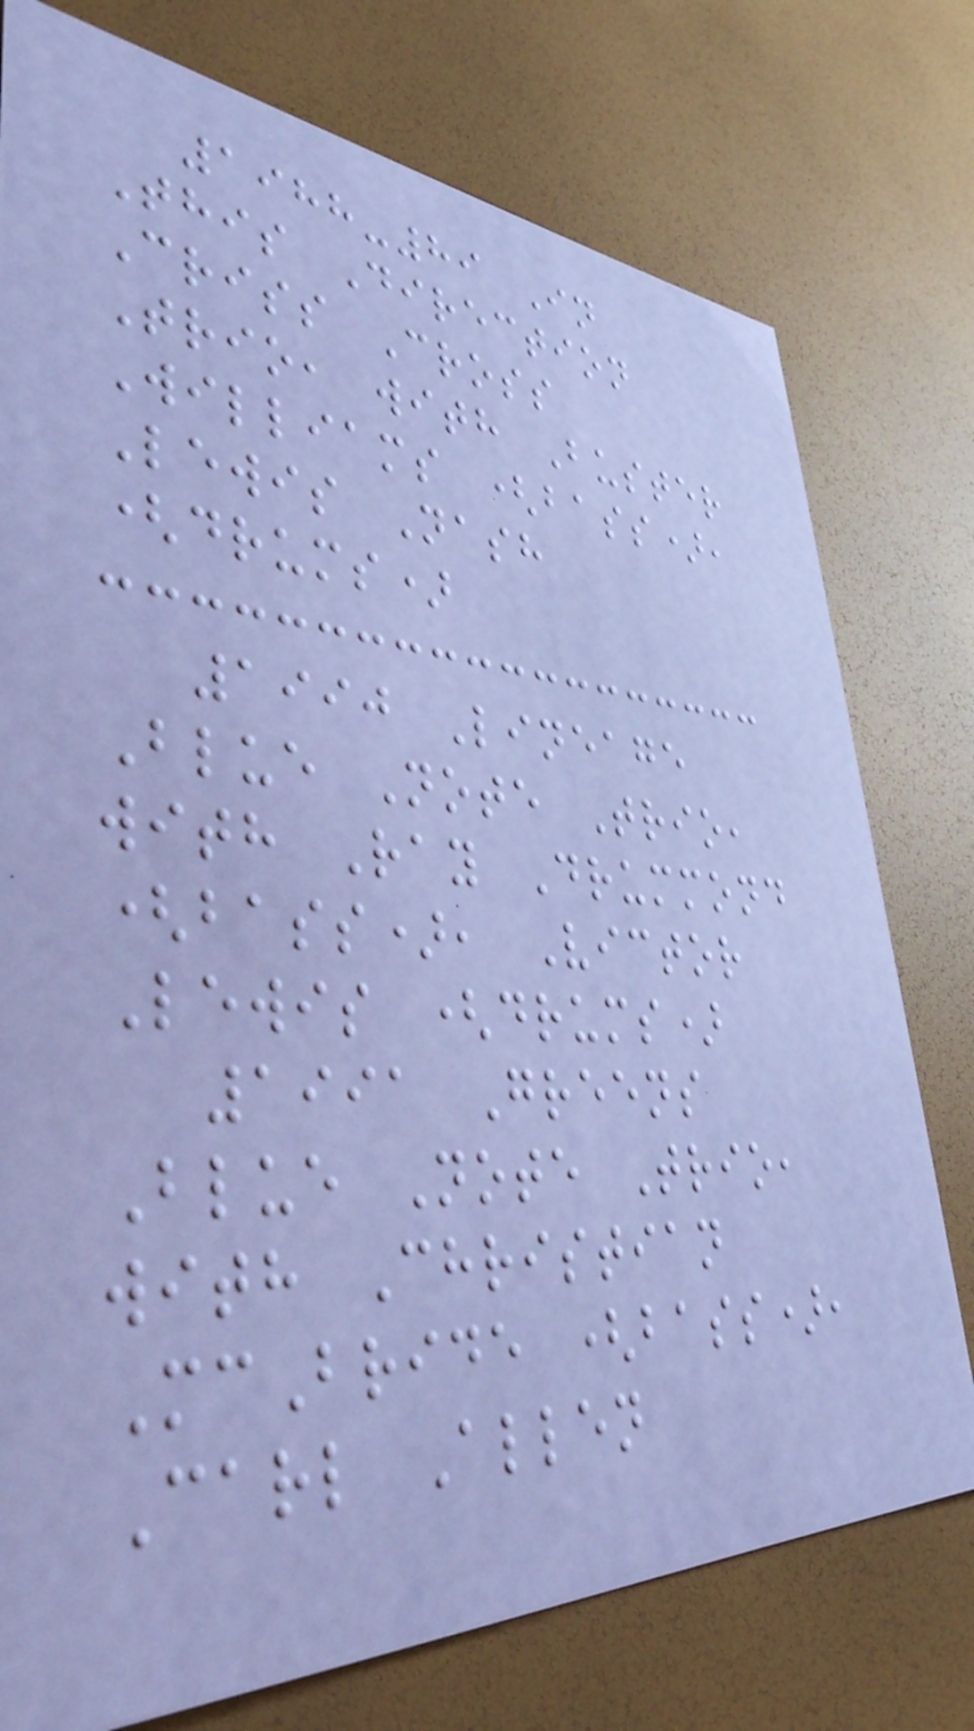1988-89 In
This Direction
Criss Cross
Trio, with Buster
Williams (bass),
Lewis Nash
(drums)
1990 Lineage
Blue Note Trio,
with Ray Drummond
(bass), Victor
Lewis (drums)
1991 Greens
Blue Note Trio,
with Christian
McBride (bass),
Carl Allen
